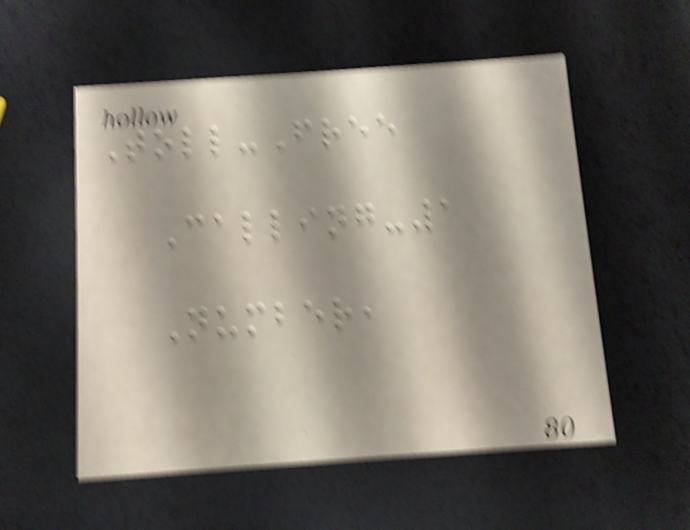Toll-Free
Calling-1
Number,
